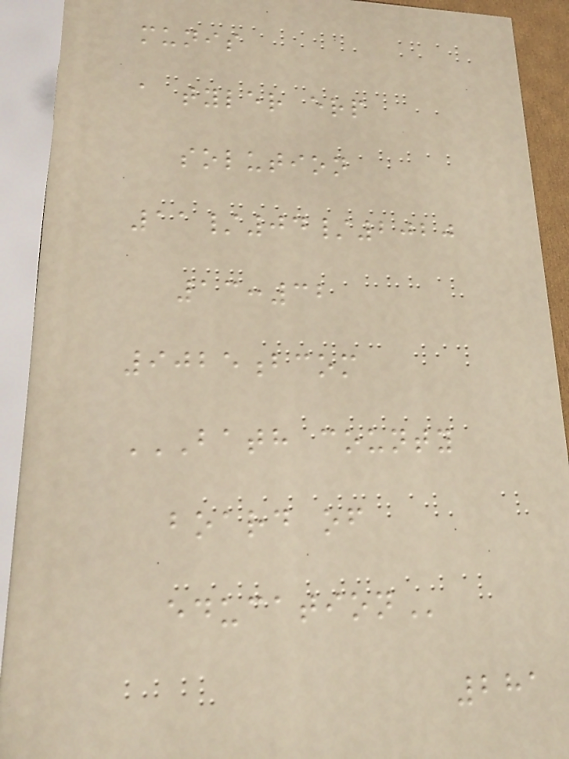munis
a tyler erp
solution
11/04/2020
13:32
9025bcom
BATH COUNTY
BOARD OF
EDUCATION
281
